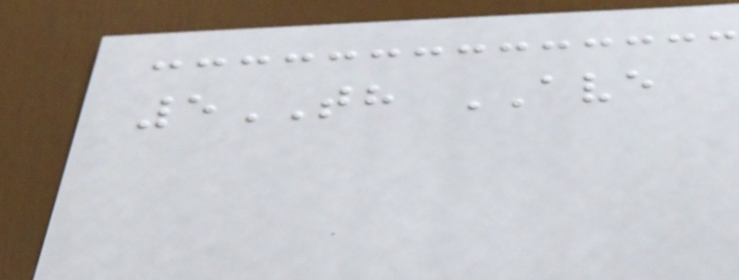5TH AVE
